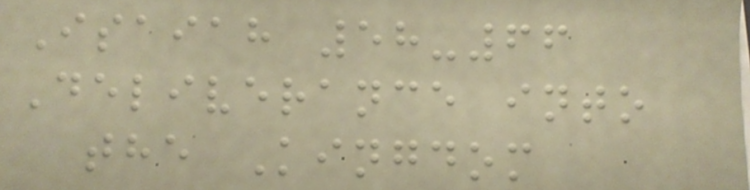Isaiah 58-66
Deliverance into
the Kingdom
